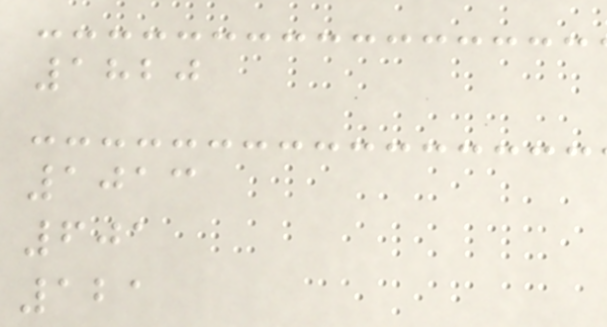1820
1013
601
121
